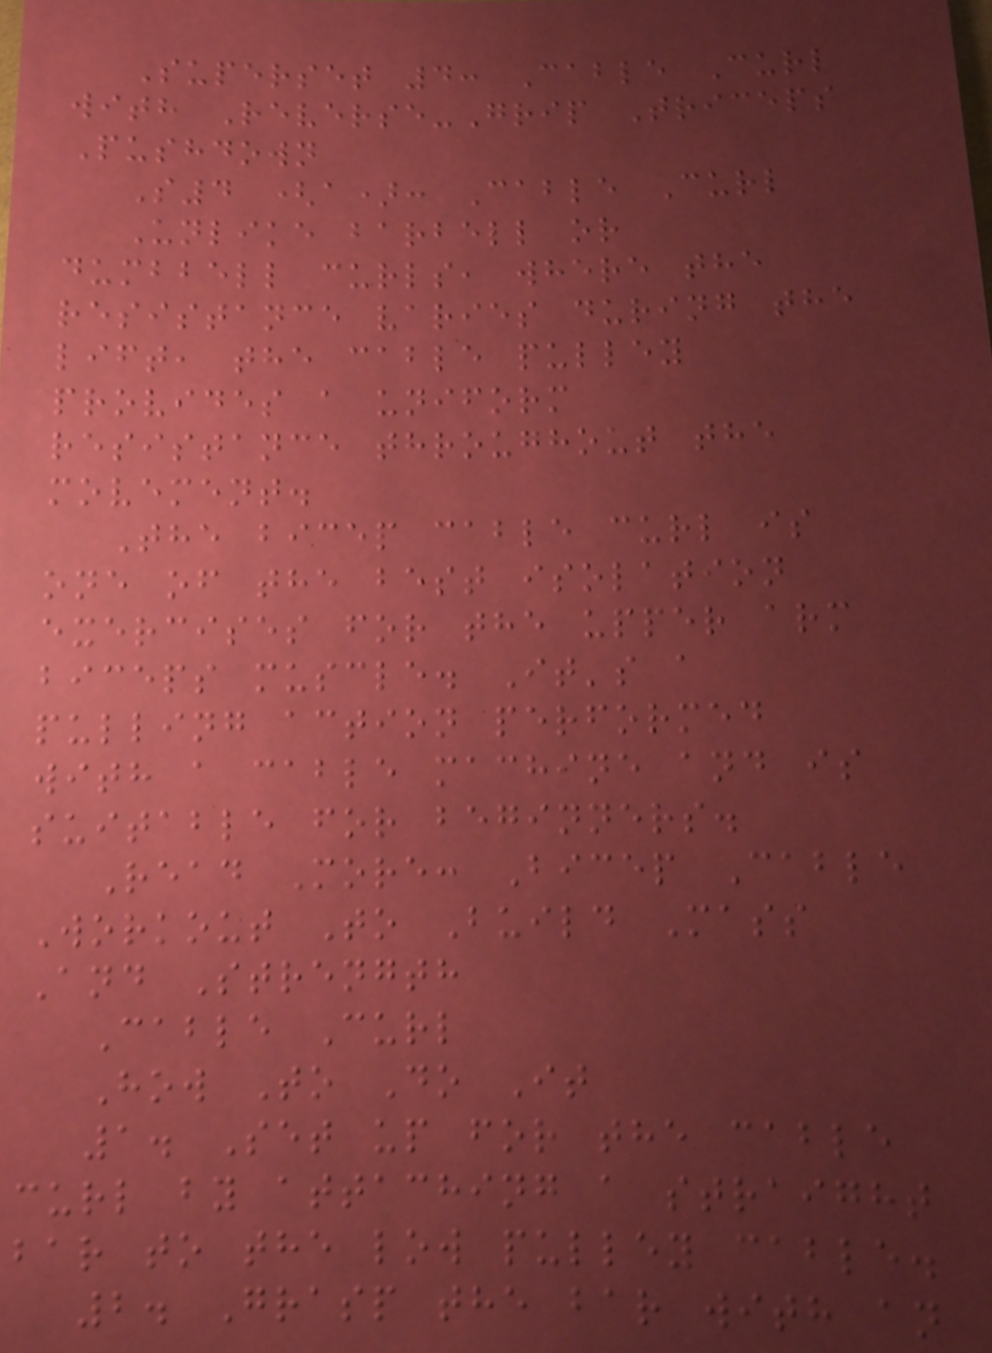Superset 4: Cable Curl
with Reverse-Grip Triceps
Pushdown
S4 (a): Cable Curl
Unlike barbell or
dumbbell curls, where the
resistance varies during the
lift, the cable pulley
provides a uniform
resistance throughout the
movement.
The bicep cable curl is
one of the best isolation
exercises for the upper arm
biceps muscle. It's a
pulling action performed
with a cable machine and is
suitable for beginners.
Read More: Bicep Cable
Workout To Build Mass
And Strength
Cable Curl
How To Do It
1. Set up for the cable
curl by attaching a straight
bar to the low pulley cable.
2. Grasp the bar with an
